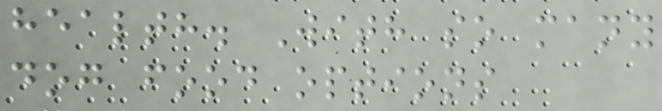health. With so many
dog food options
